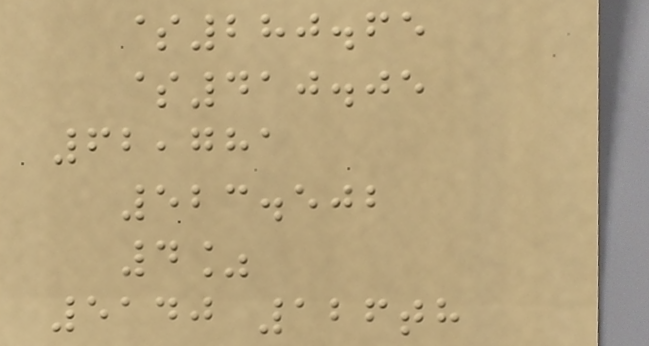$280.65
$410.05
62,781
523.502
4%
5140 126th
